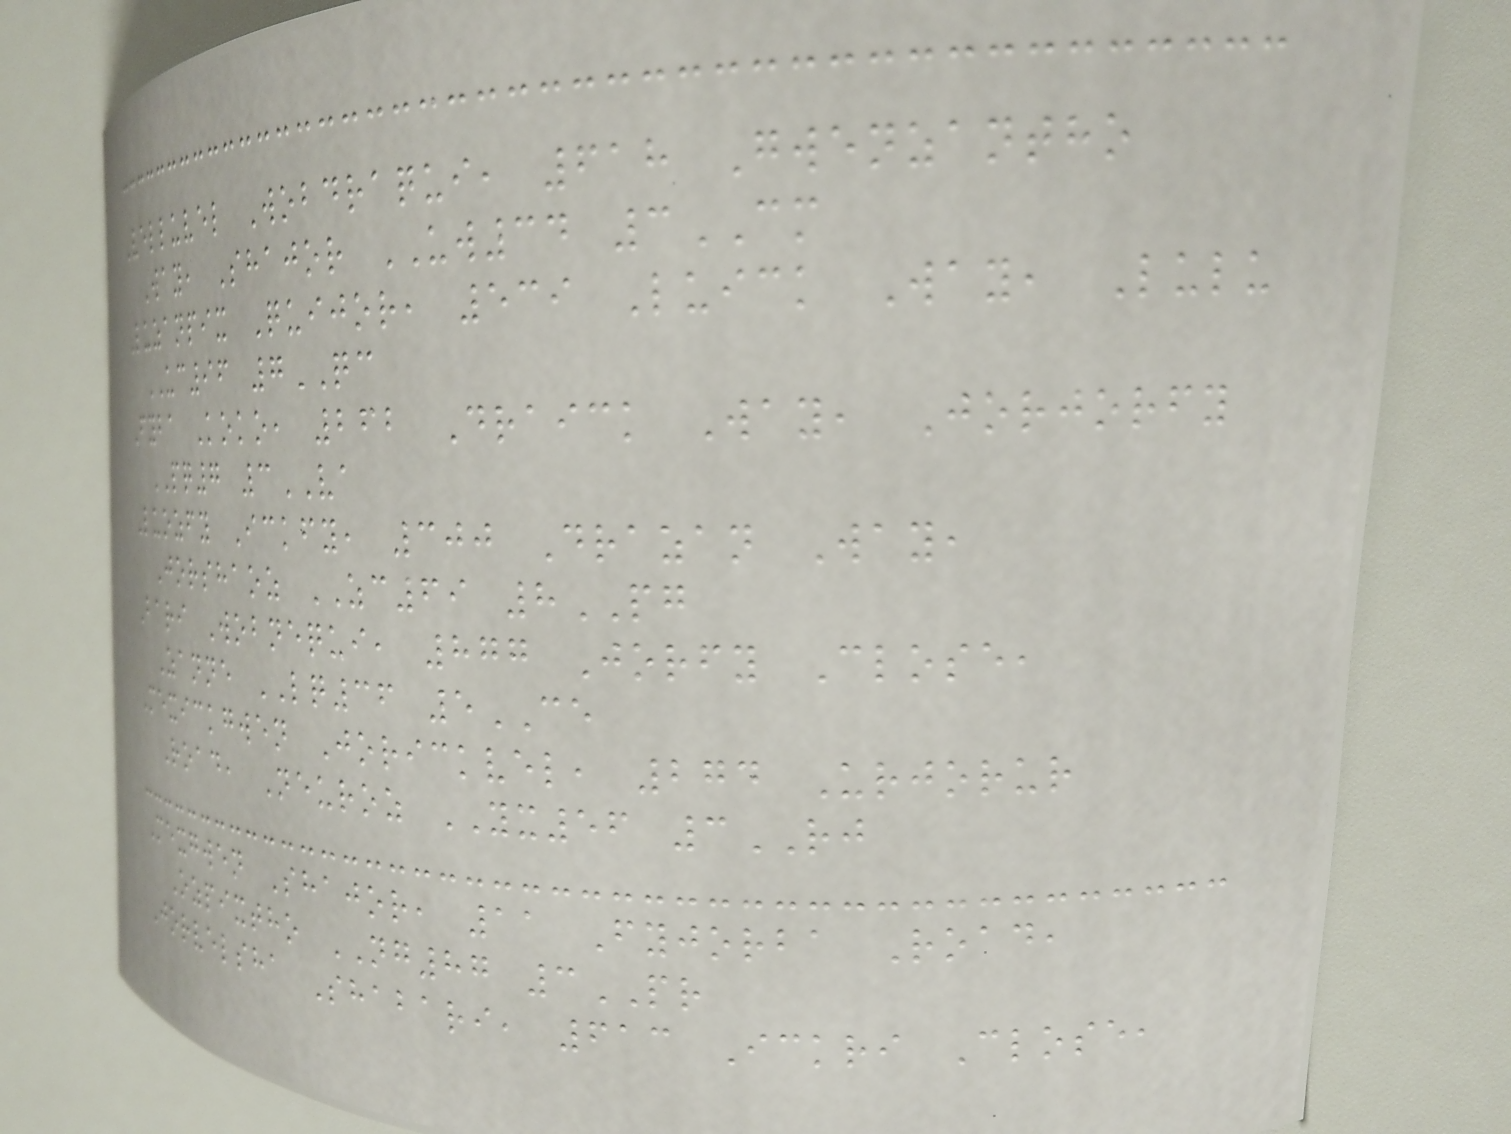Velluvel Wobdraqui, 618 Gwenzantho
Way, Shajor UW34 3CM
Luzanpix Quijor, 539 Luick Way, Lulu
UC96 7QC
Fyba Koko, 262 Draick Way, Jorjorfy
PQ7 3VA
Luozfy Ickfy, 300 Drazan Way,
Jorshaoz ZC69 8PG
Bari Wobnequi, 877 Jorfy Close,
Zanne LQ36 5CE
Mexickgwen Jorickvel, 274 Urjorur
Road, Neuroz YX56 3RJ
Mexgwen Shajor, 11 Fyjorba Road,
Ozpixtho NG87 3PR
Jorvelsha Shabari, 613 Ickri Close,
